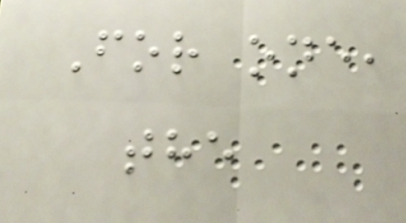For one,
the
